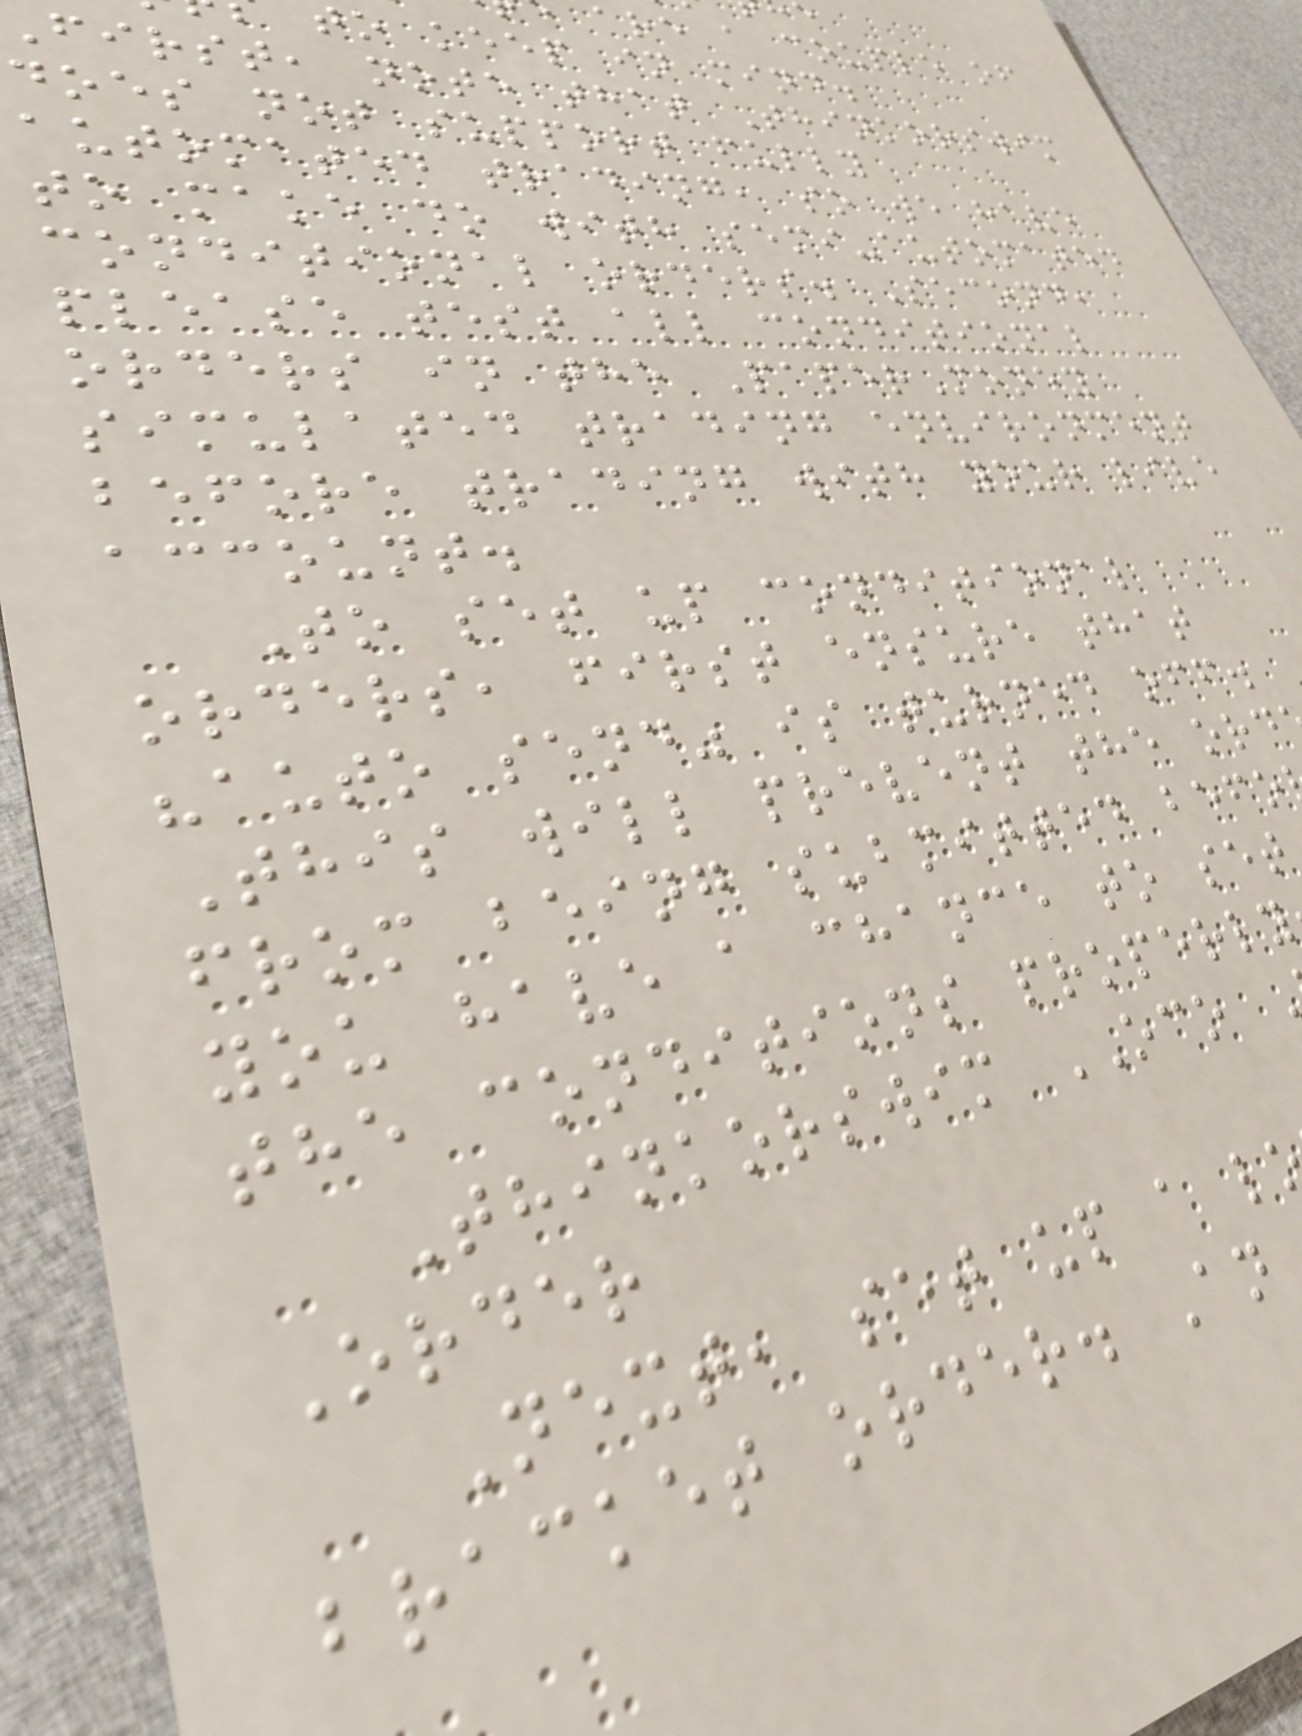are a couple of
to keep in mind.
first, note that Thinkorswim
does not support fully
automated trading, so we have
to make do with semi-automated
conditional orders. Second,
please test all conditional
orders in the PaperMoney
simulated trading environment
before trading with your live
account.
To set up conditional
orders, first ensure that
"auto send" is turned off.
This will prevent the ord
from being submitted befo
you have a chance to set
the conditions properly
Thinkorswim OCO
Order
Next, set up a l
bracket order. An
